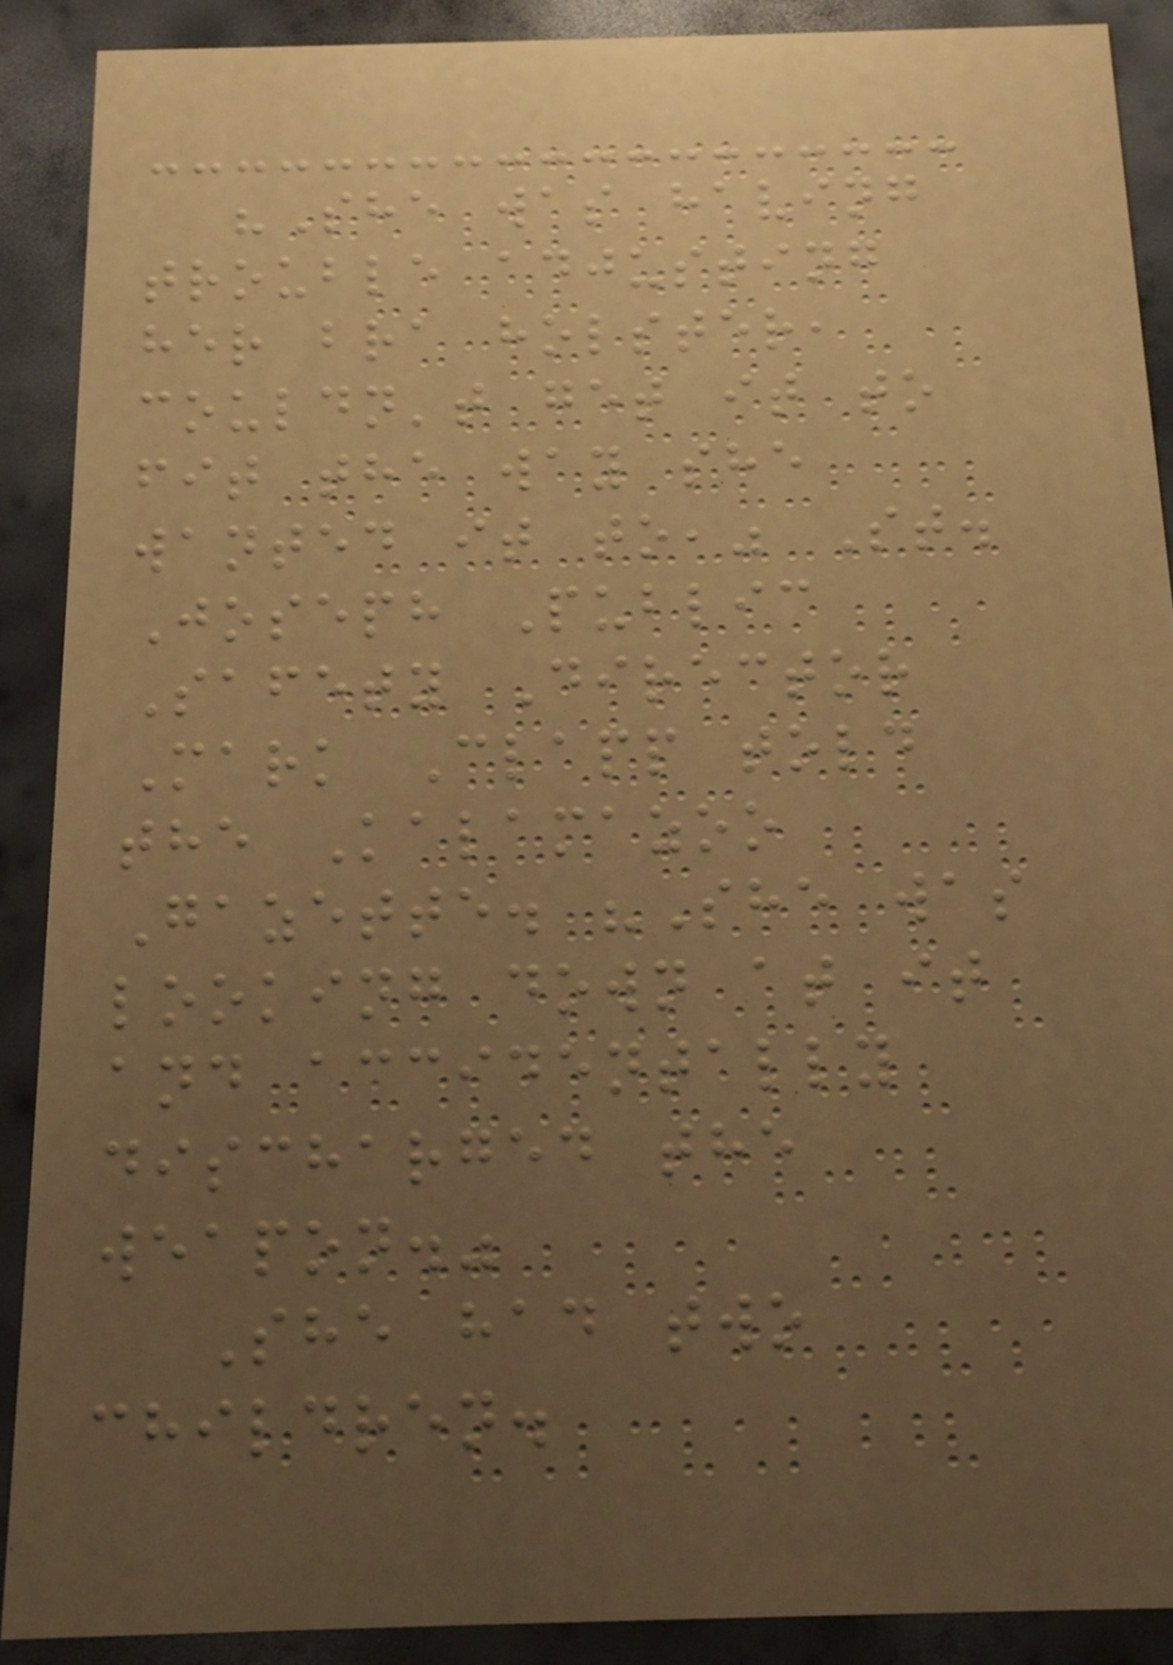"She was having
trouble adjusting
her bra holster,
couldn't get it to
fit the way she
wanted it to," St.
Joseph Public
Safety Director
Mark Clapp told
the Kalamazoo
Gazette. "She was
looking down at it
and accidentally
discharged the
weapon."
She had two
children.
